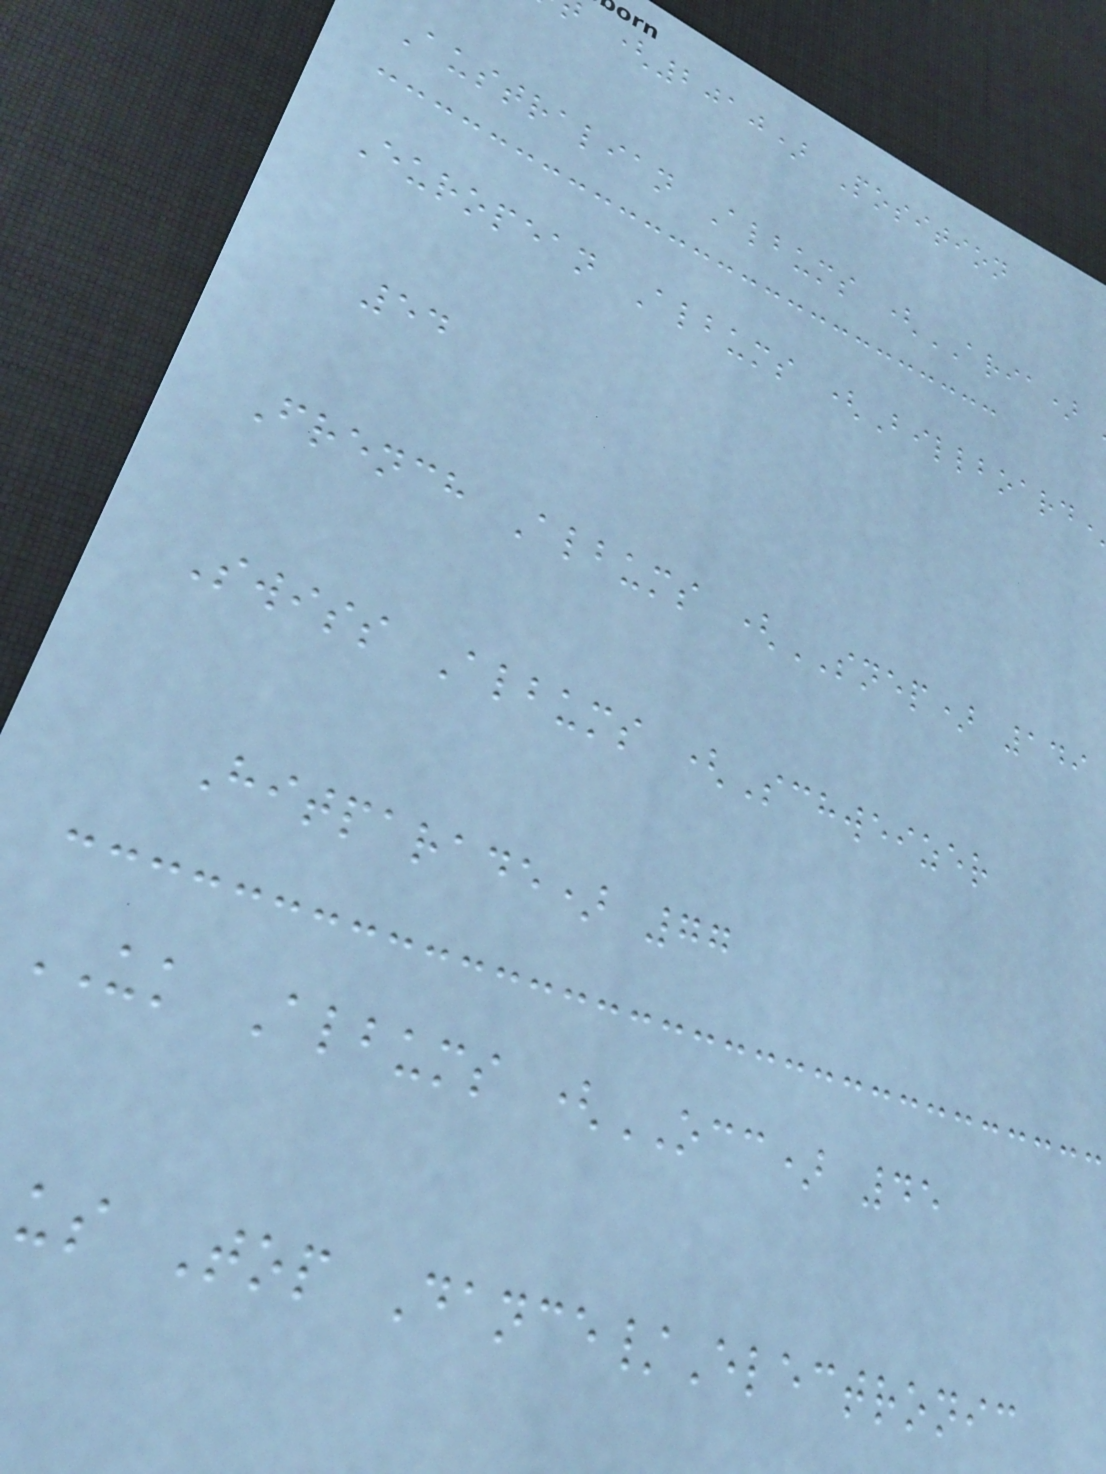(2010) Position
Australian Albums (ARIA)
European Albums (Billboard
54
French Albums (SNEP) 149
Swiss Albums (Schweizer
Hitparade) 77
UK Albums (OCC) 45
us Top Dance/Electronic
